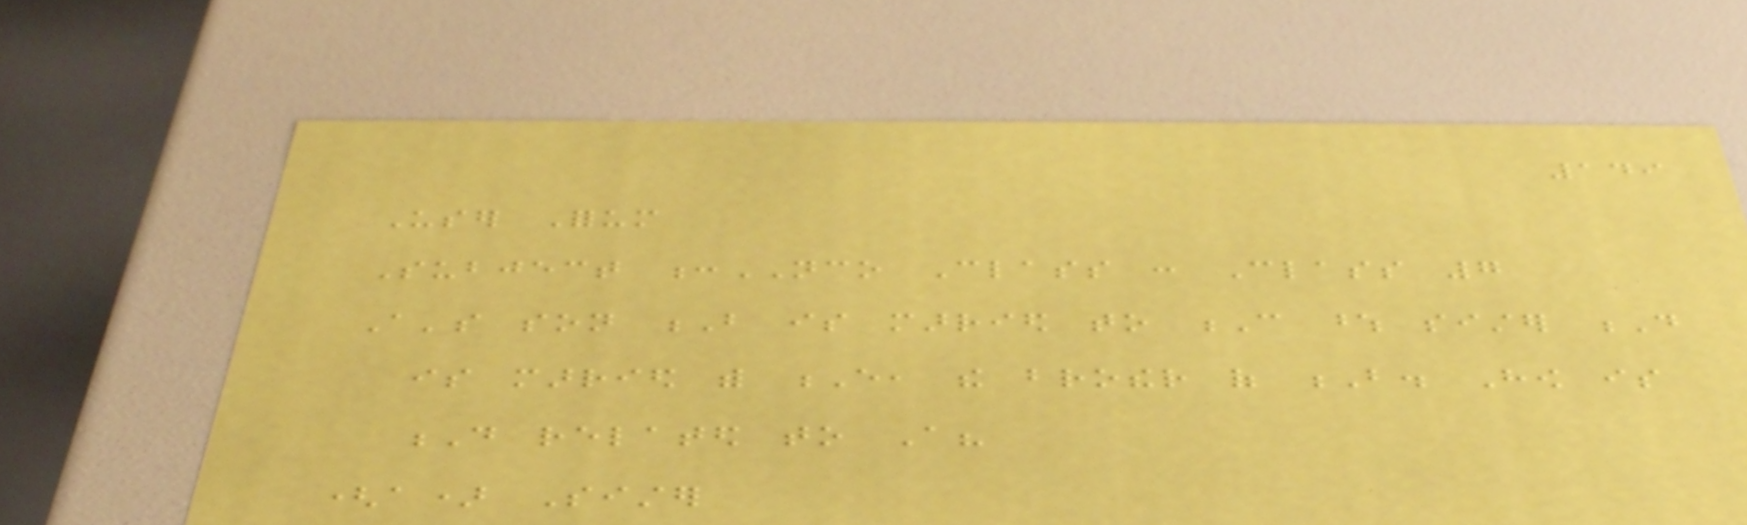149
User Forum
Subject :NCO Class : Class 7
A's son B is married to C whose sister D
is married with E, the brother of B. How is
D related to A?
(a) Sister
